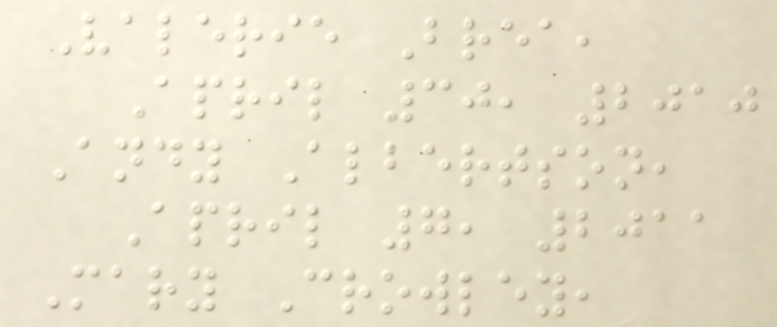Valerie Brea,
April 30, 2010
Andy Albertson,
April 7, 2011
Mary Crowley,
